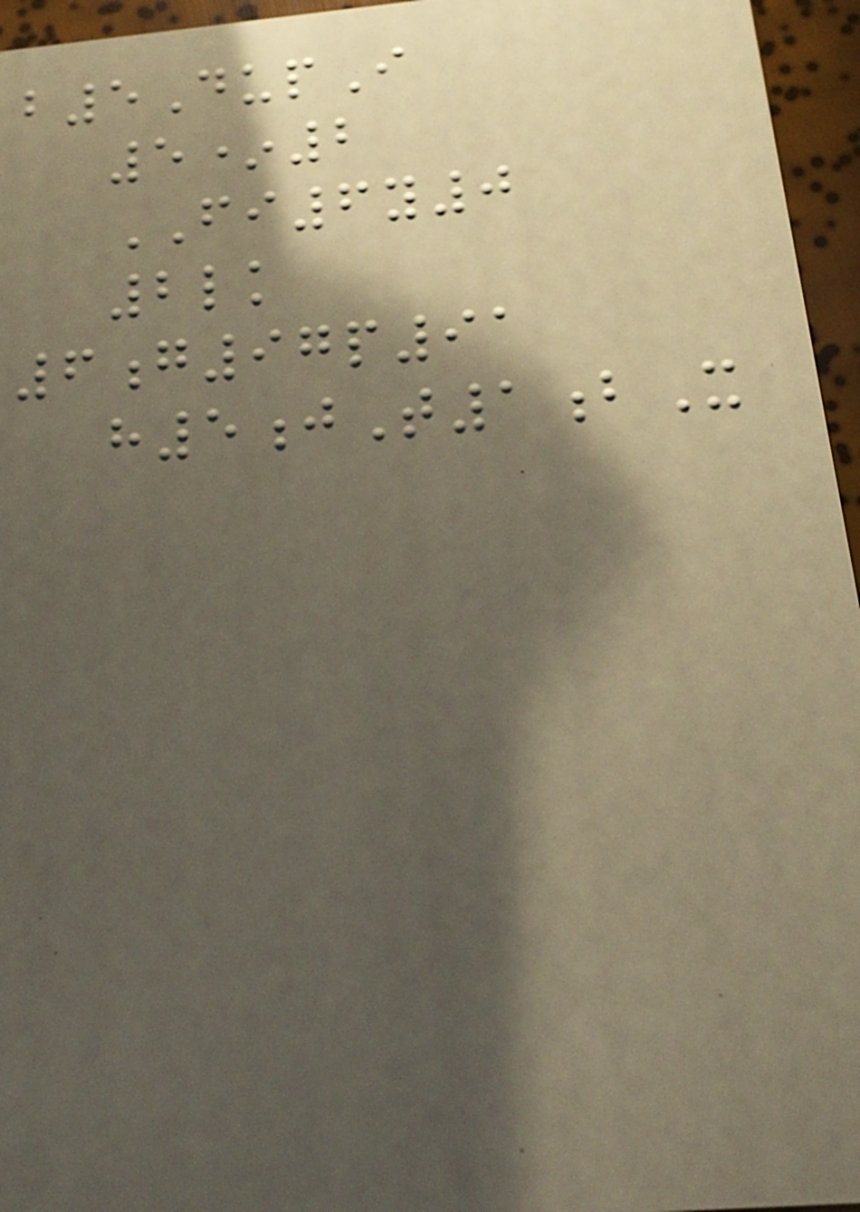b5DupI
5*2
FI6y0
2lk
6g97p91
h5jT1bX
